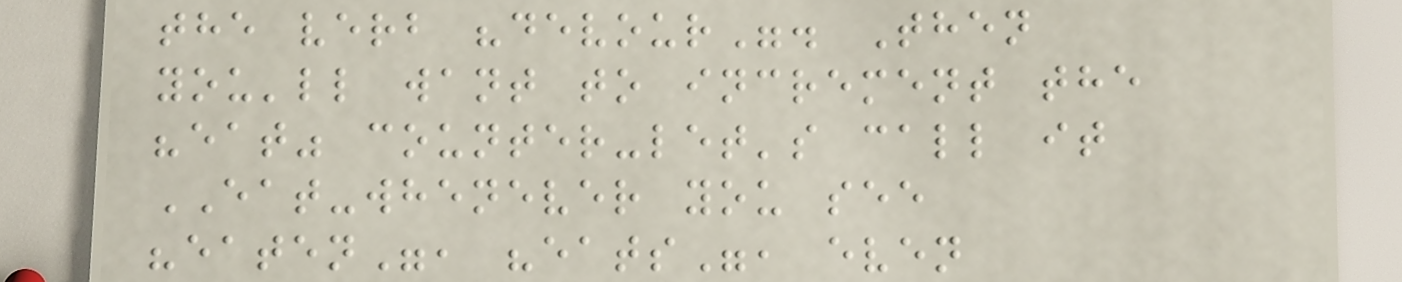the verb "devour". Then
you'll want to increment the
"eat" counter-let's call it
EAT-whenever you see
"eaten", "eats", even
